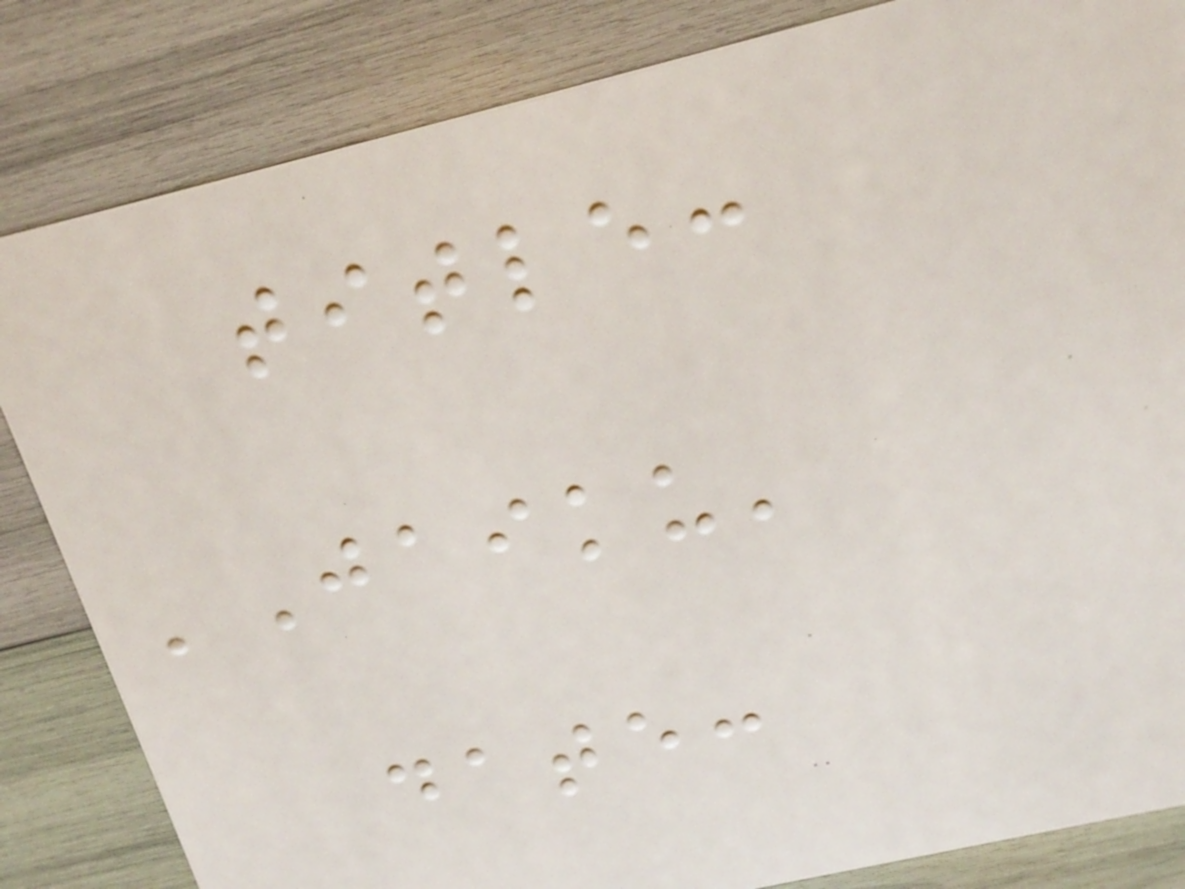title:
'Jaiku'
date:
